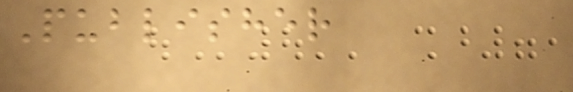Publisher
